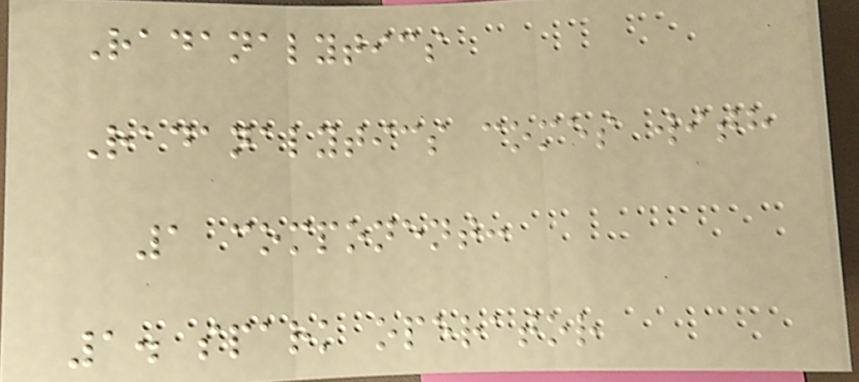Radanalytics
Radanalytics comes with
1 component:
1. spark operator
